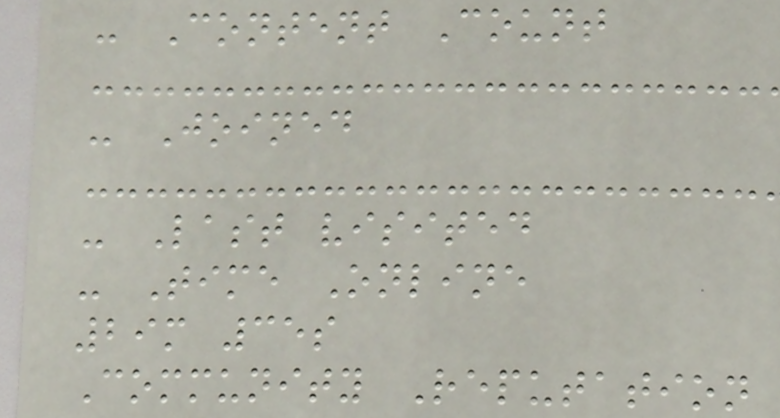- Content Count
- Joined
- Last visited
- Time Online
29m 35s
Community Reputation
